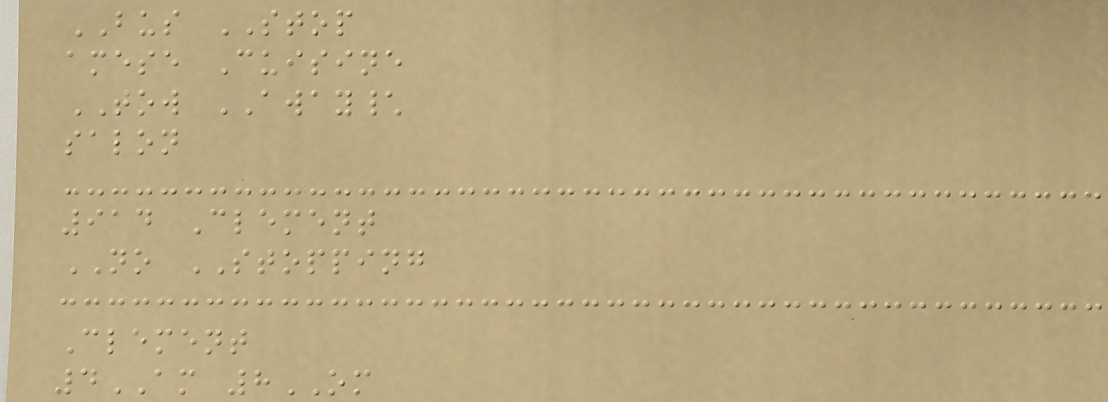BUS STOP
amese Cuisine
TOW AWAY\
salon
914 Clement
NO STOPPING
Clement
4AM 8OM
